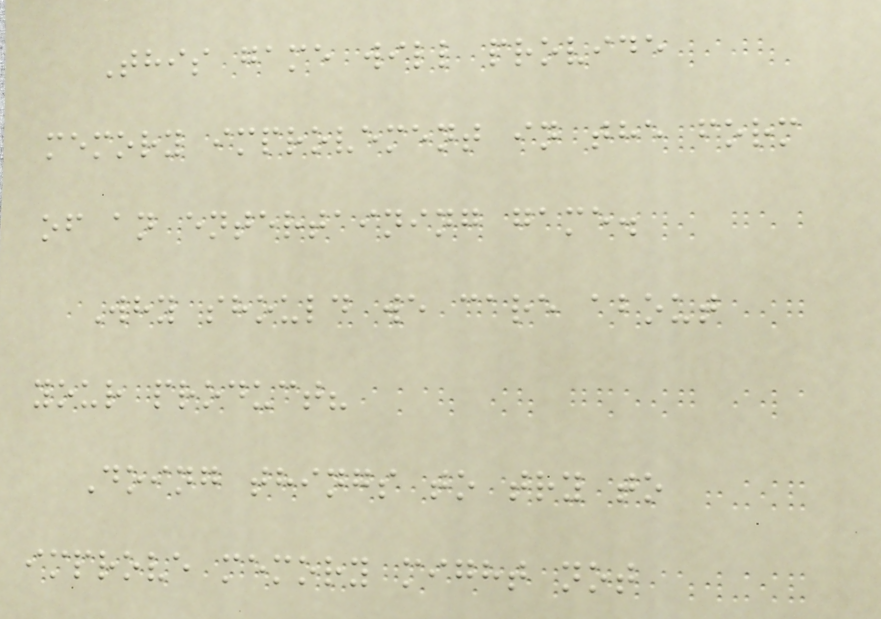This game will provide
memory improvement in the form
of an entertaining game.
Why should we care about
your product?
Doing things to try to
improve memory might not
